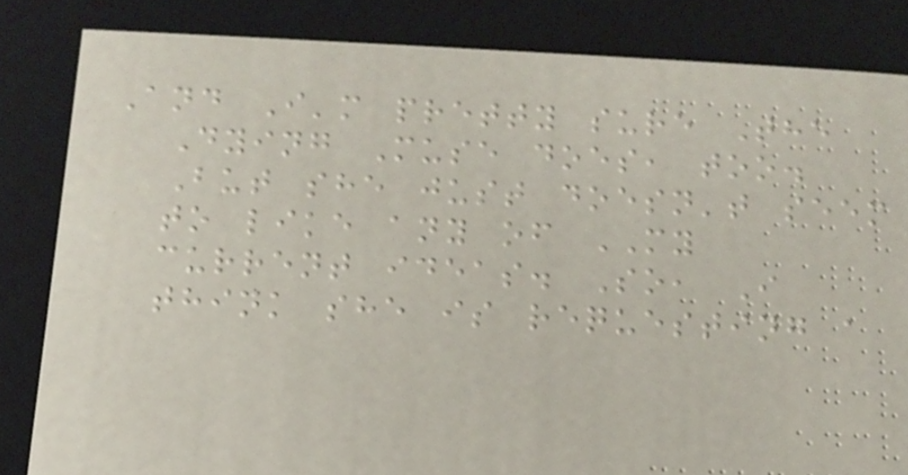And I'm pretty sure The
Dying Muse does, too.
But she just doesn't seem
to like any of MY
current ideas. So, I
think she is requesting a
